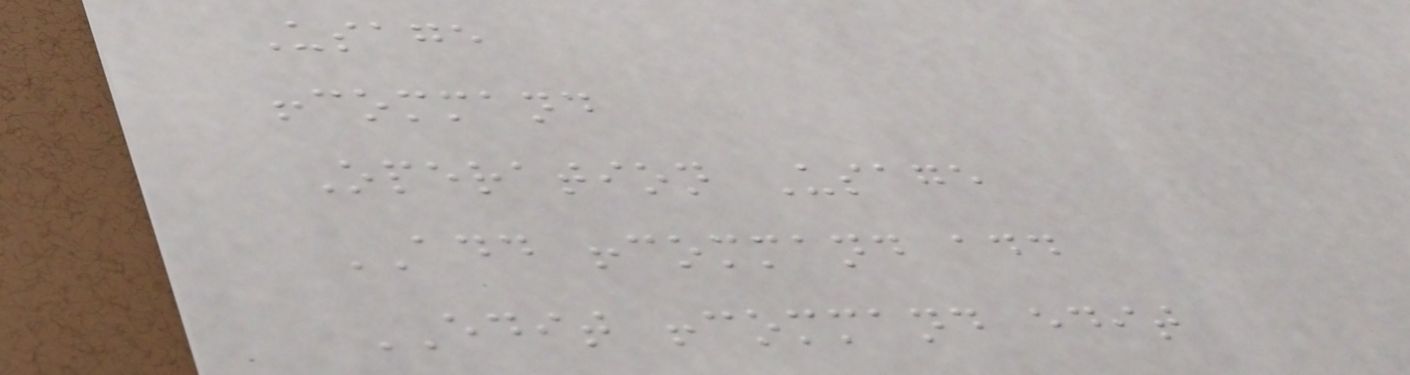Usage
!command
Operation Usage
ADD !command add
EDIT !command edit
